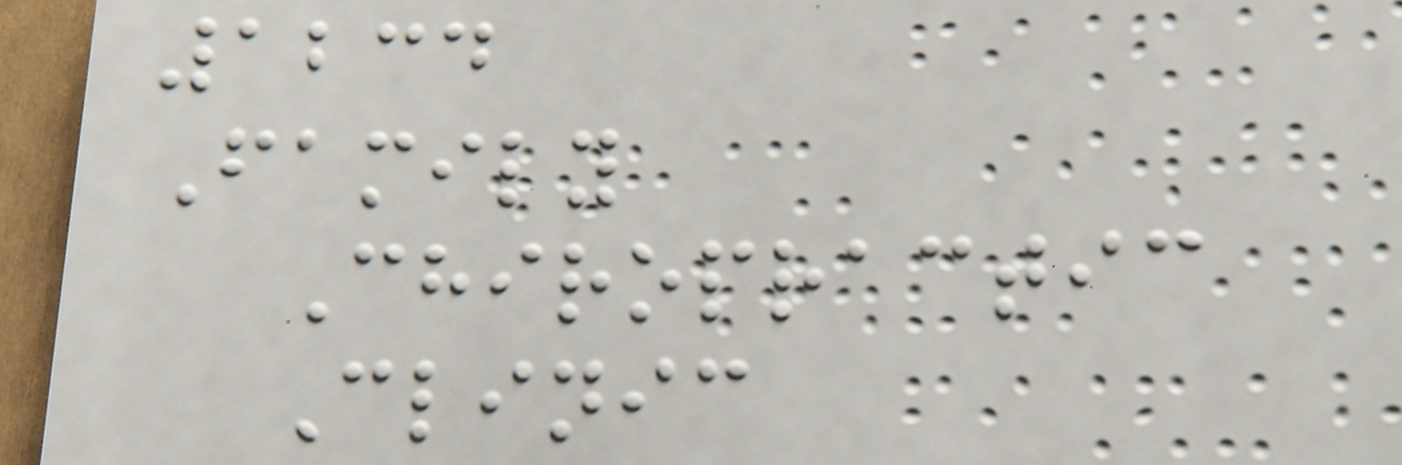1234
Family
Chiropractic
Clinic
